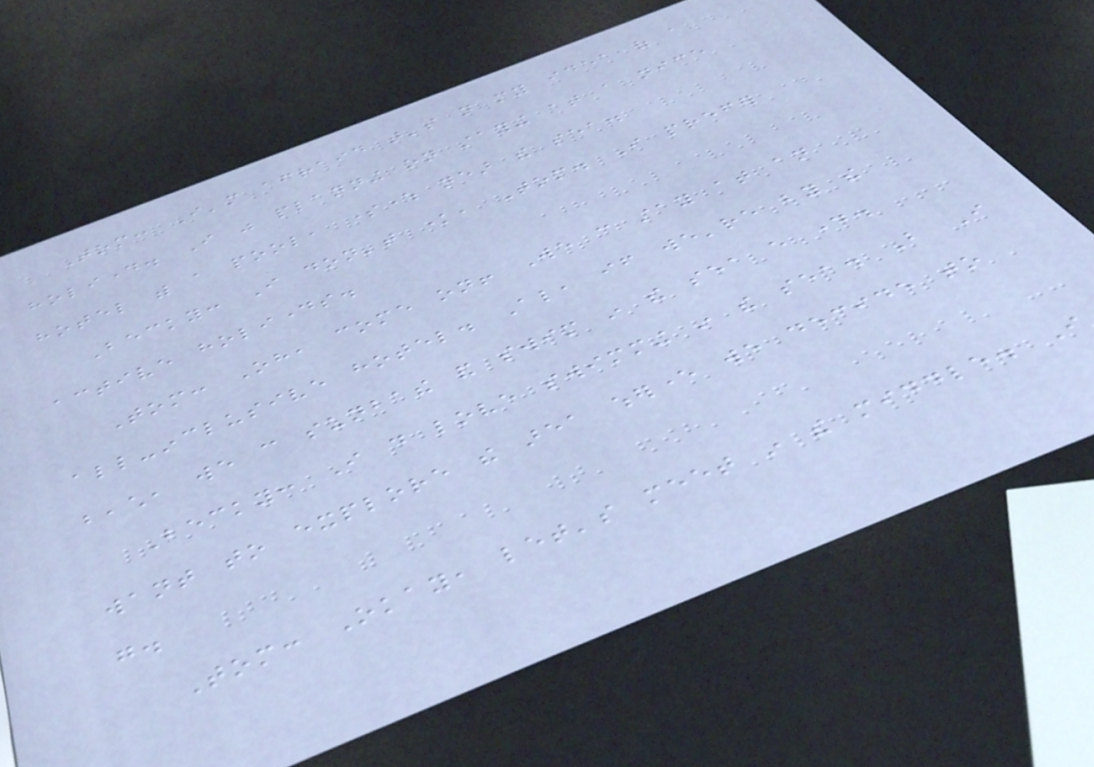Tom: I'm afraid that's not my idea of a
holiday. I was planning on staying at a nice
hotel with a pool, somewhere near the sea.
Becky: I don't know, Tom. I prefer
active holidays.
Tom: Oh, come on! We can stay at an
all-inclusive hotel. Also, if we're by the
beach, we can sunbathe and swim in the sea every day.
Becky: I do love swimming in the sea. But I
want to explore the area wherever we decide to
go.
Tom: Okay, let's meet in the middle. I
